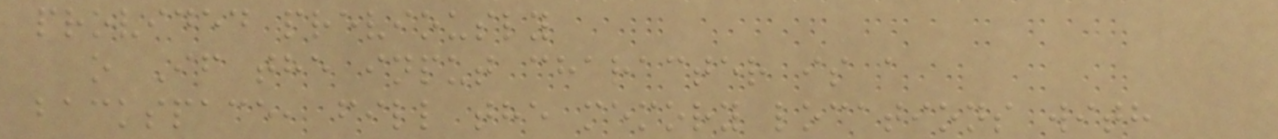provided previously
o If the input character is a
backspace, fill the memory locations with
